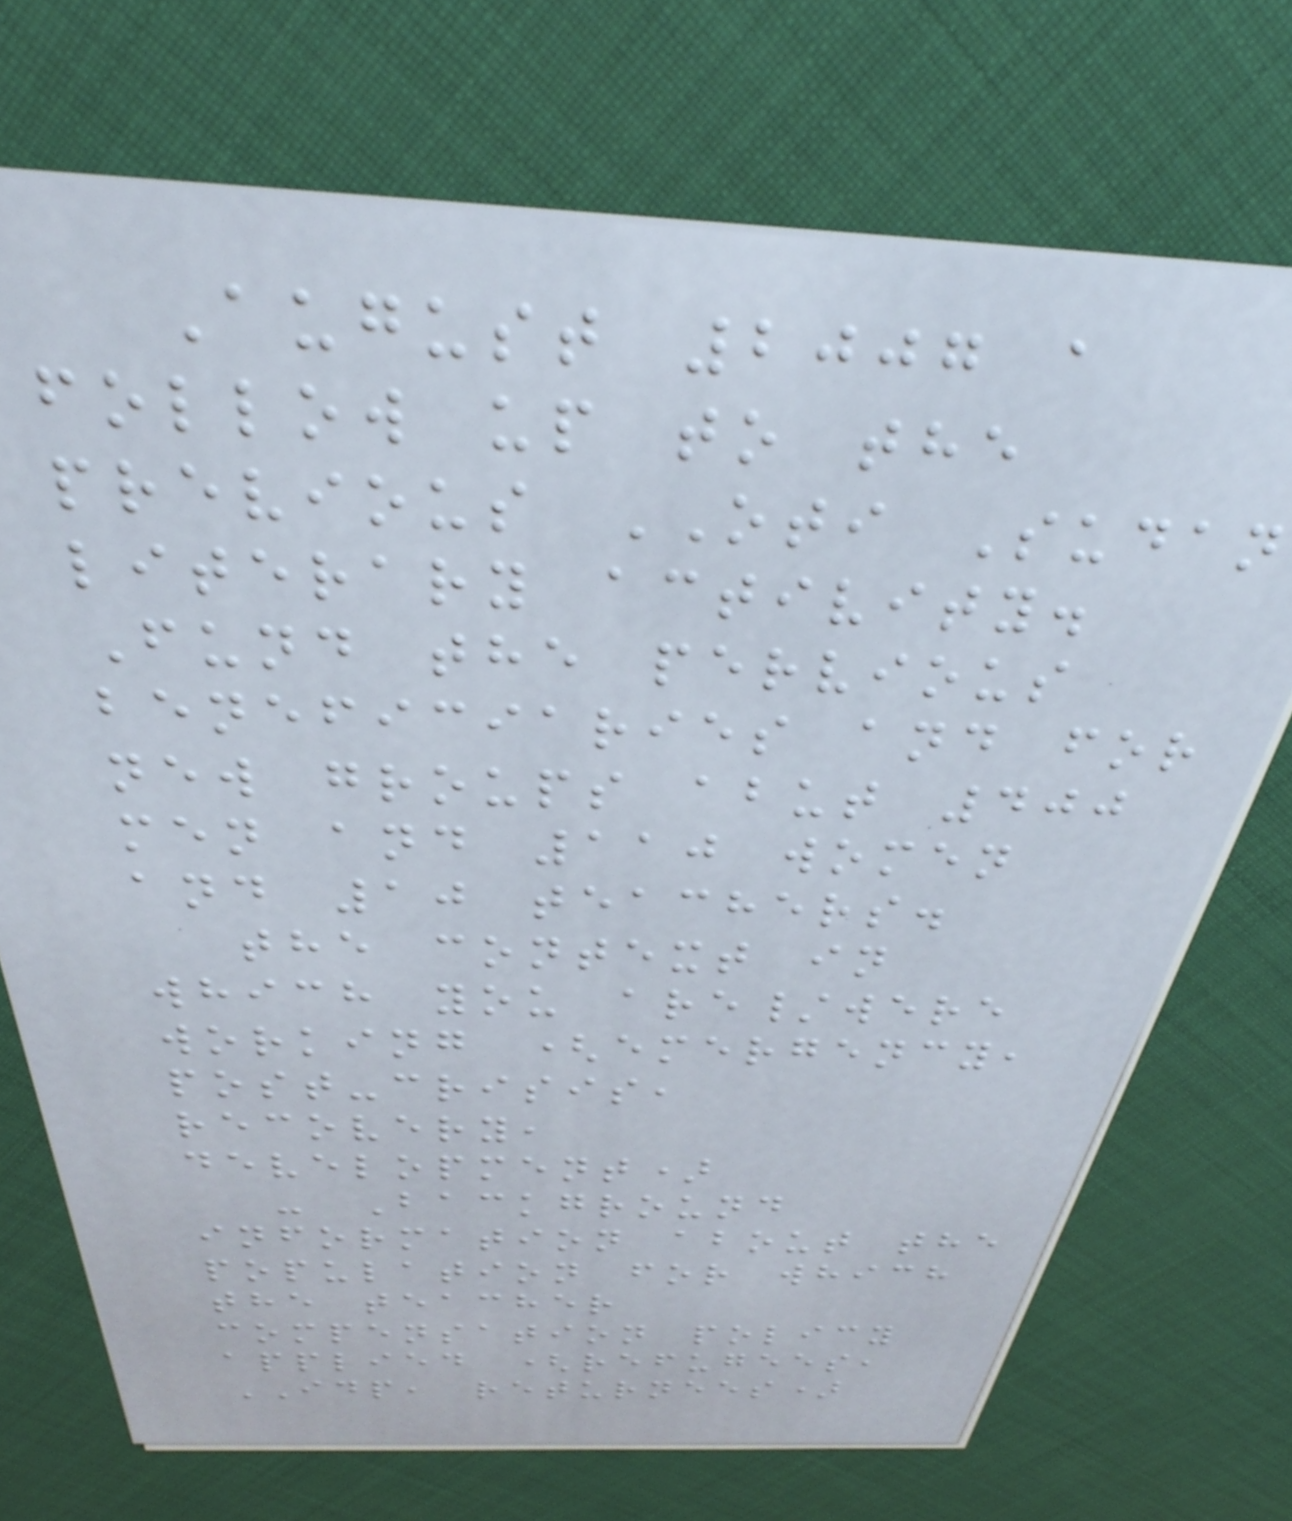August 2007 a
follow up to the
previous OTI Sudan
literary activity.
Fund the pervious
beneficiaries and for
new groups abut 400
men and 110 women
and 10 teachers.
the context in
which you are/were
working (emergency,
post-crisis,
recovery,
development)
- Background
information about the
population for which
the teacher
compensation policy
applied (refugees,
IDP, returnees)
